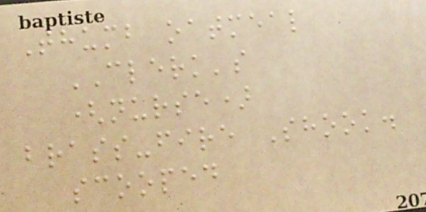Thumb oatmeal
CLERK's
(nurse)
brass-fire Shook.
scooped
